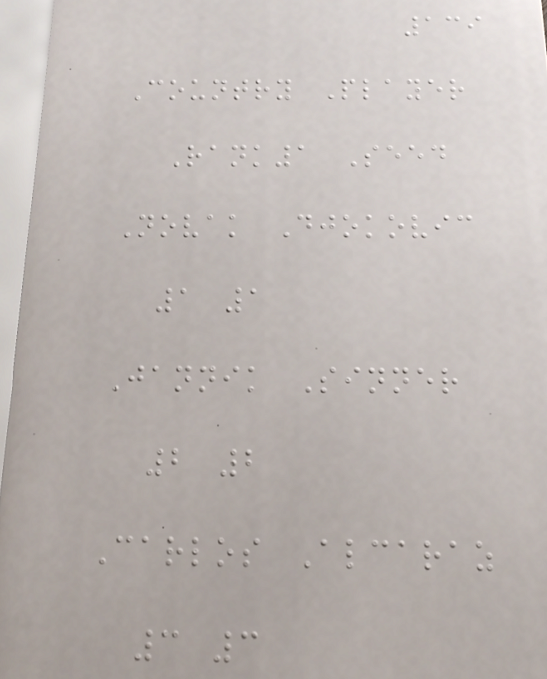139
Country Player
Rank1 Seed
Novak Djokovic
1 1
Jannik Sinner
2 2
Carlos Alcaraz
3 3
